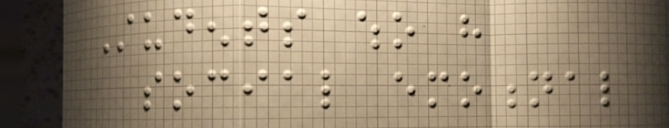Students who have
social emotional
